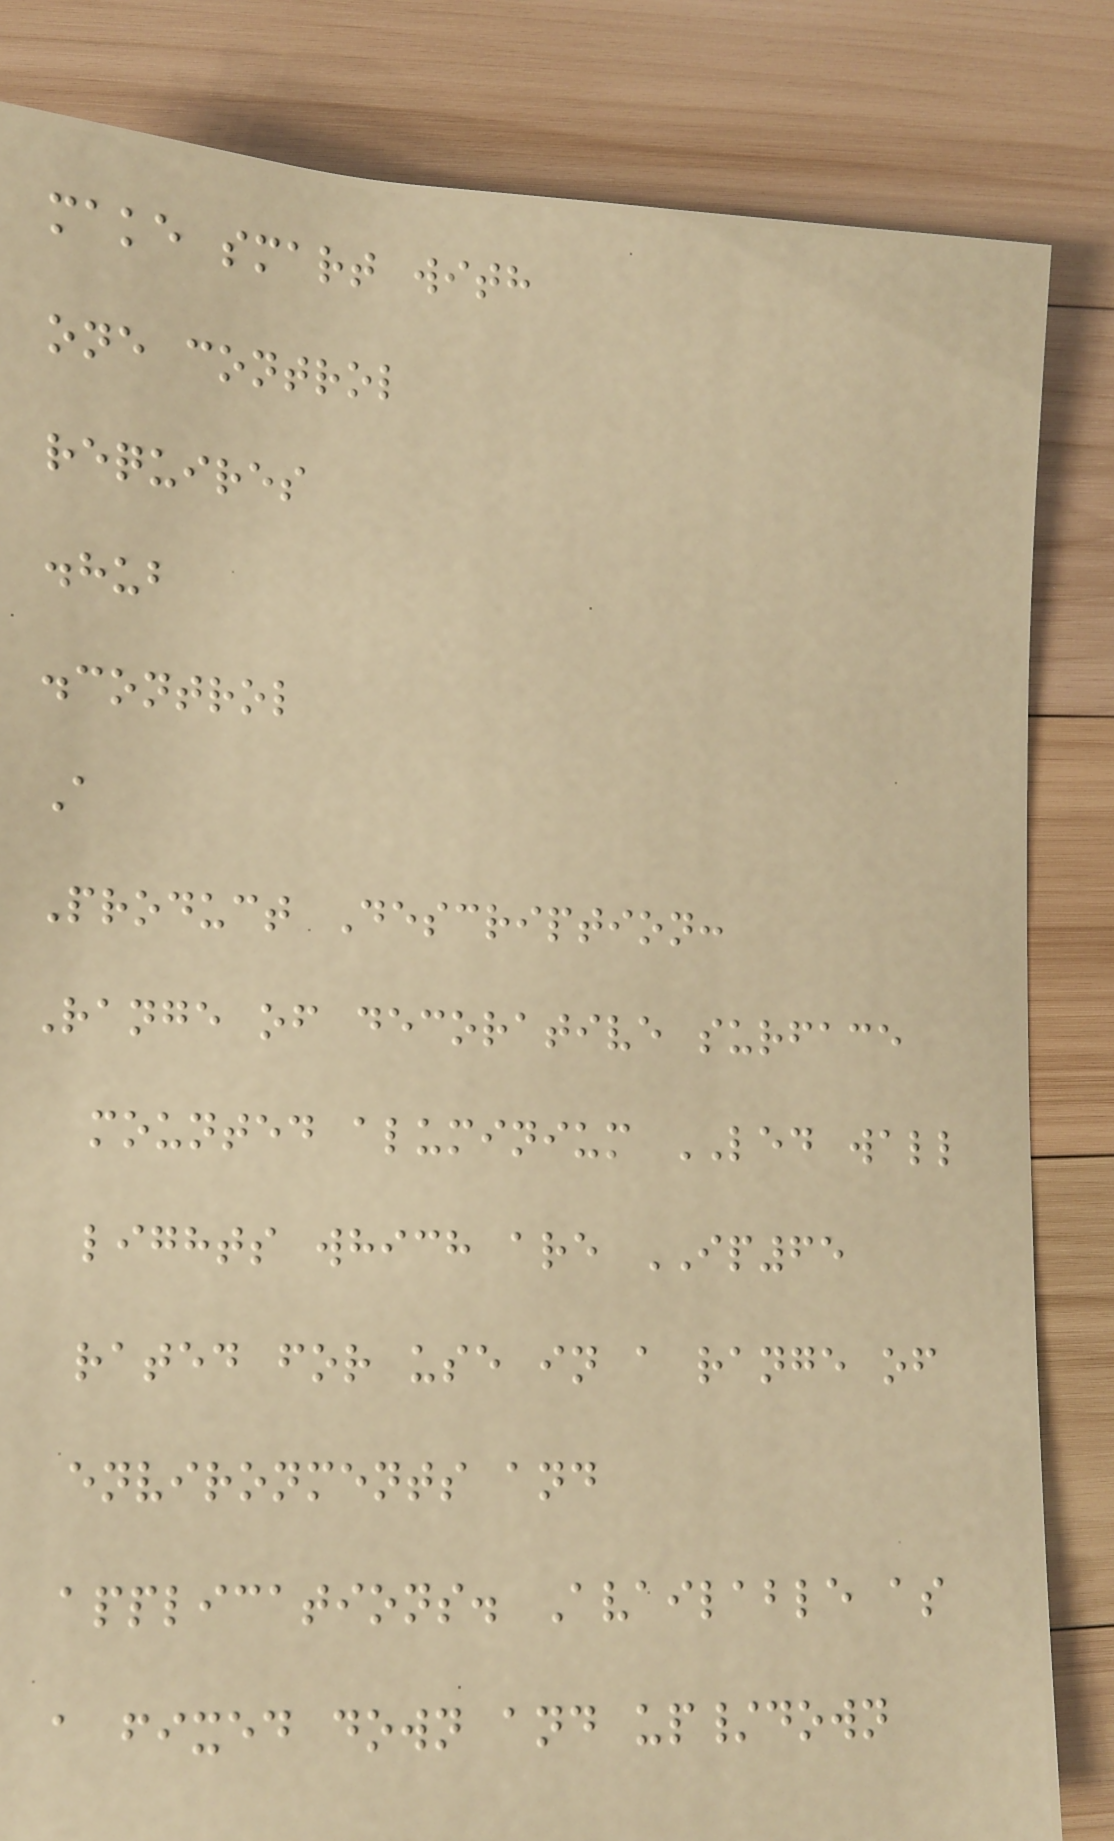make smart with
one control
requires
.hub
.control
A
Product Description:
Range of decorative surface
mounted aluminium LED wall
lights which are IP65
rated for use in a range of
environments and
applications. Available as
a fixed down and up/down
